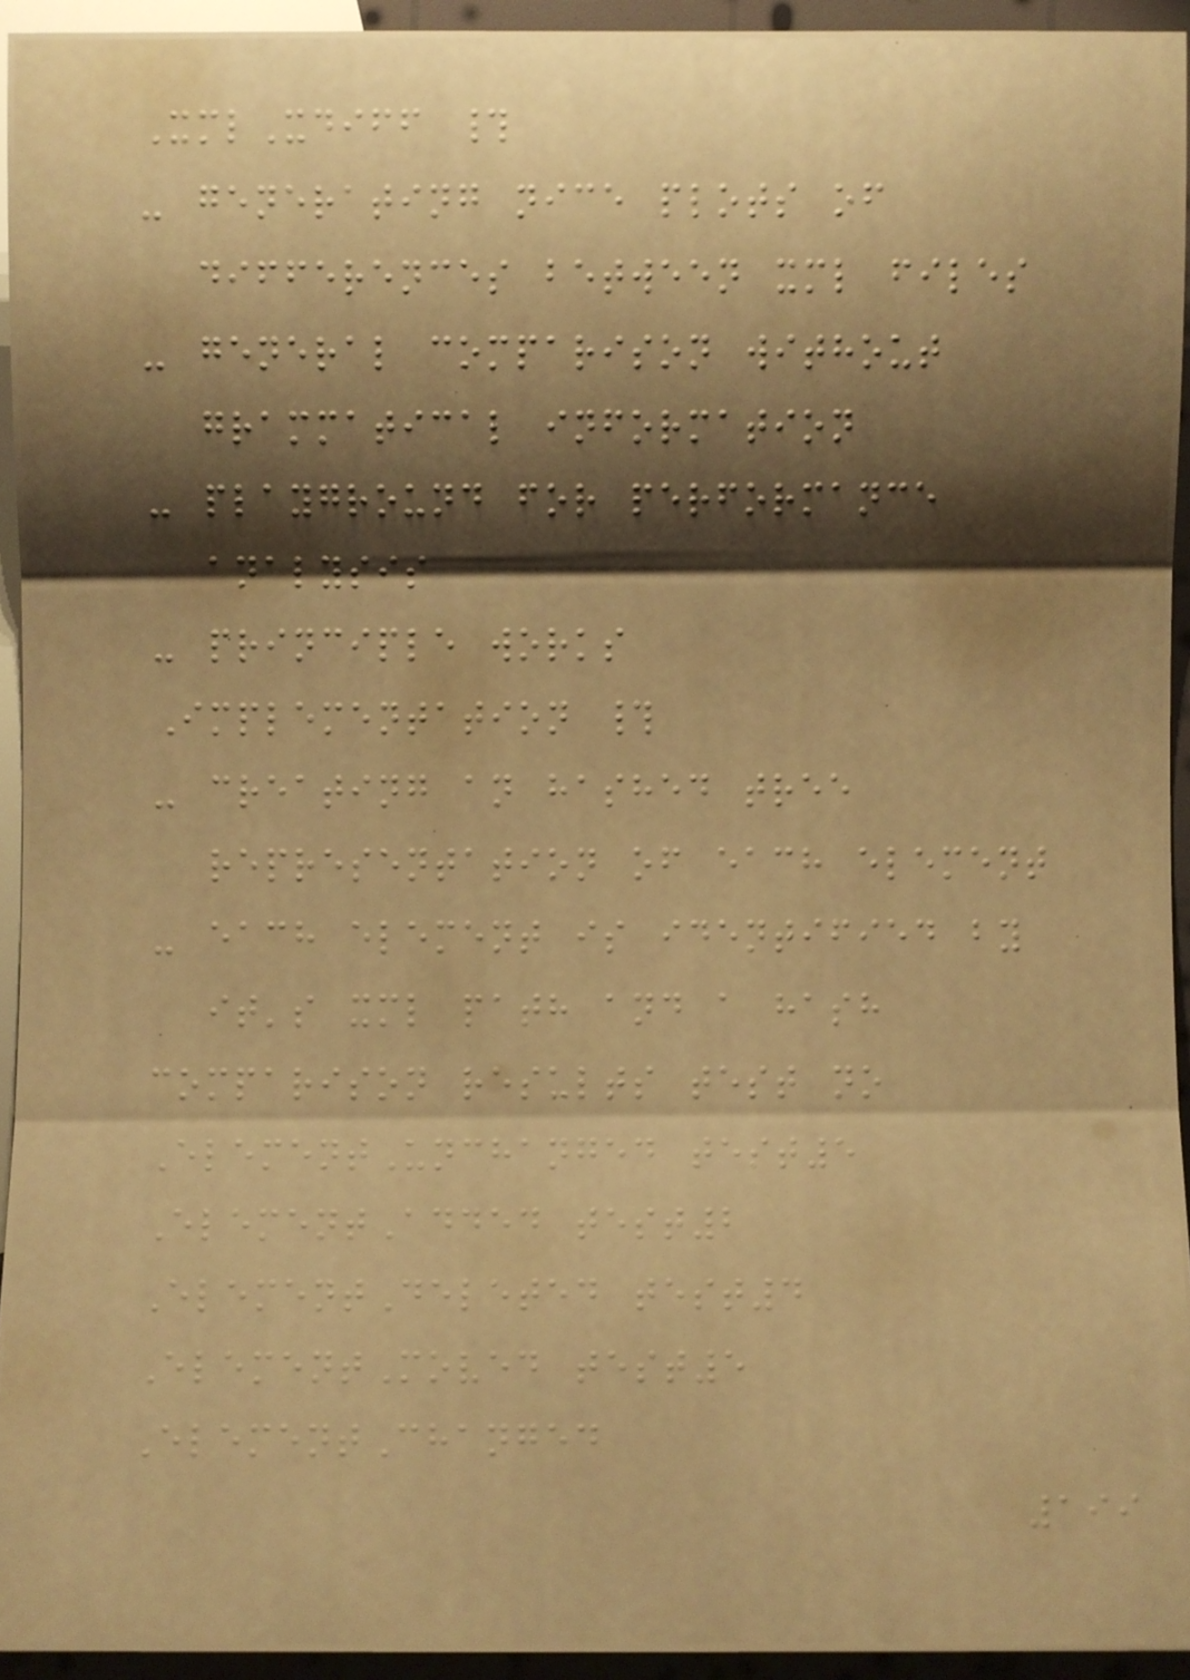XmlXdiff #
- generating nice plots of
differences between xml files
- general comparison without
grammatical information
- playground for performance
analysis
- principle works
Implementation #
- creating an hashed tree
representation of each element
- each element is identified by
it's xml path and a hash
comparison results test no
ElementUnchanged test5
ElementAdded test2
ElementDeleted test4
ElementMoved test5
ElementChanged
199
